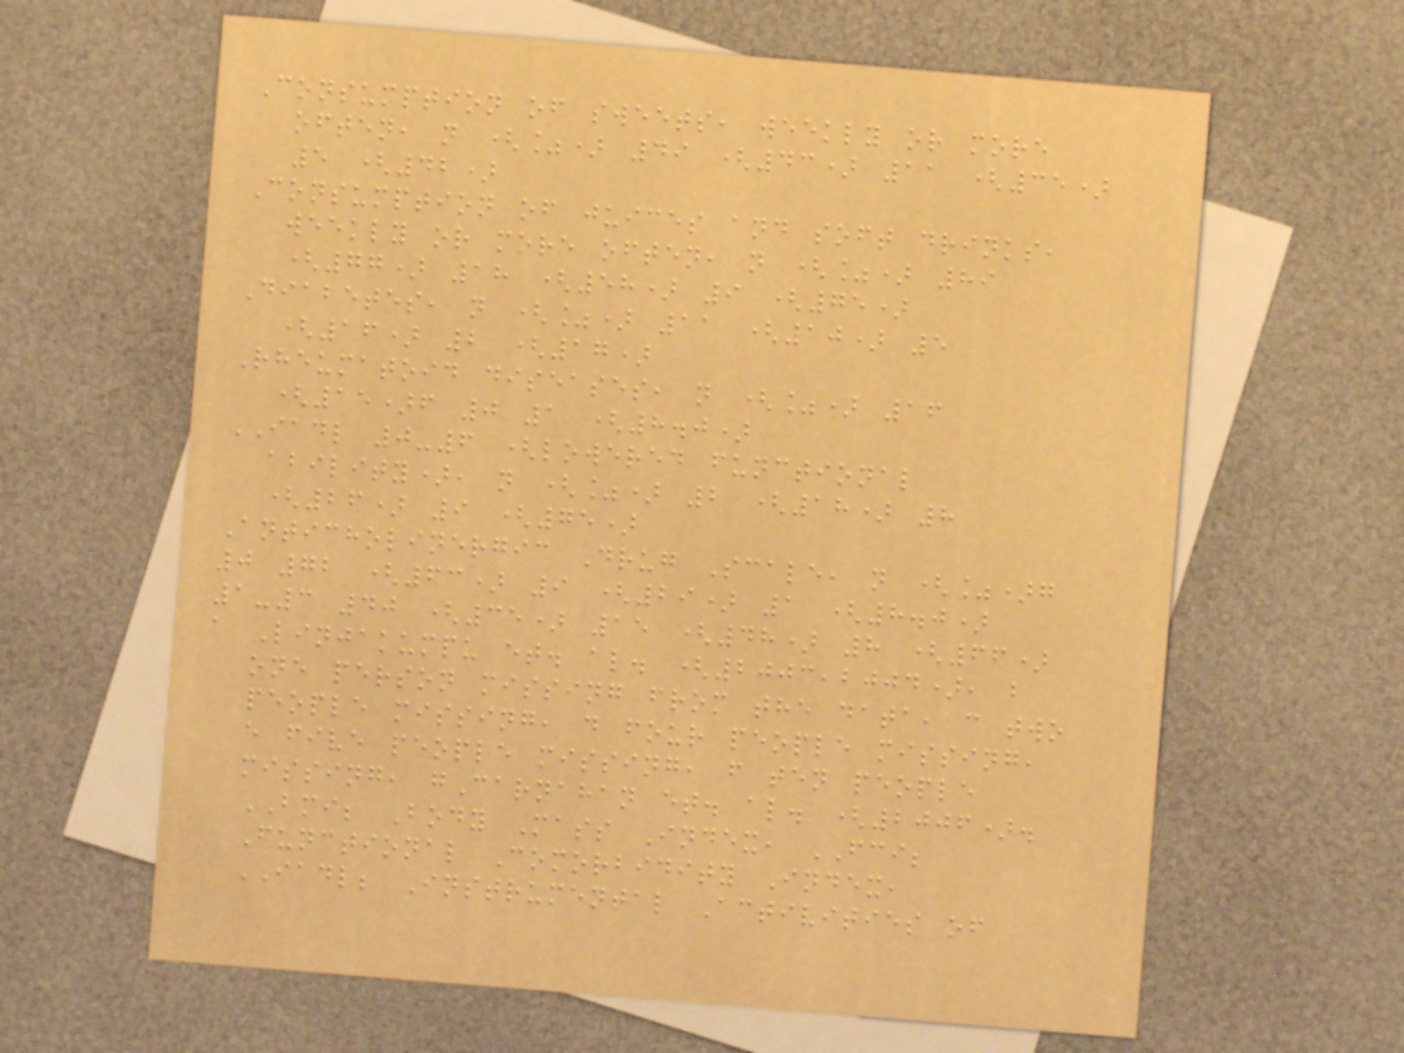Consumption of sweets, weekly or more
often, n (%) 49 (43) 11 (35)
5 (42)
Consumption of juices and soft drinks,
weekly or more often, n (%) 89
(77) 18 (58) 9 (75)
Diabetes, n (%) 11 (10) 5
(16) 2 (17)
Rheumatoid diseases, n (%) 16
(15)f 0 1 (8.0)
IADL 0-6 (lowered functional
ability), n (%) 2 (18) 8
(26) 9 (75)
Anticholinergic Drug Scale, n (%)g
0 72 (63) 9 (29) 1 (8.0)
1-3 40 (35) 15 (48) 8 (66)
a Linjakumpu et. al. (2003,2004), b
one person missing from the data, c two
people missing, d four people missing,
e five people missing, f ten people
missing, gCarnahan et. al. (2006).
BMI; Body Mass Index, FCI;
Functional Comorbidity Index,
IADL; Instrumental Activities of
